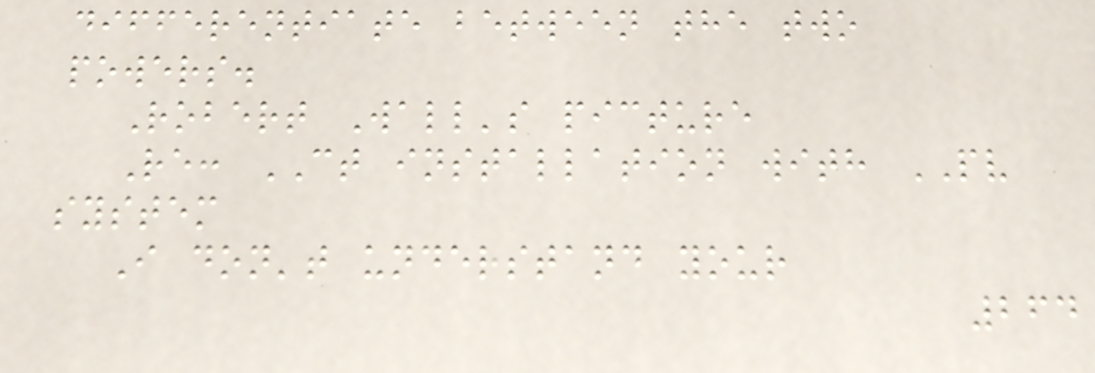differentiate between the two
powers.
Robert Wall's picture
Re: CT installation with PV
system
I don't understand your
264
